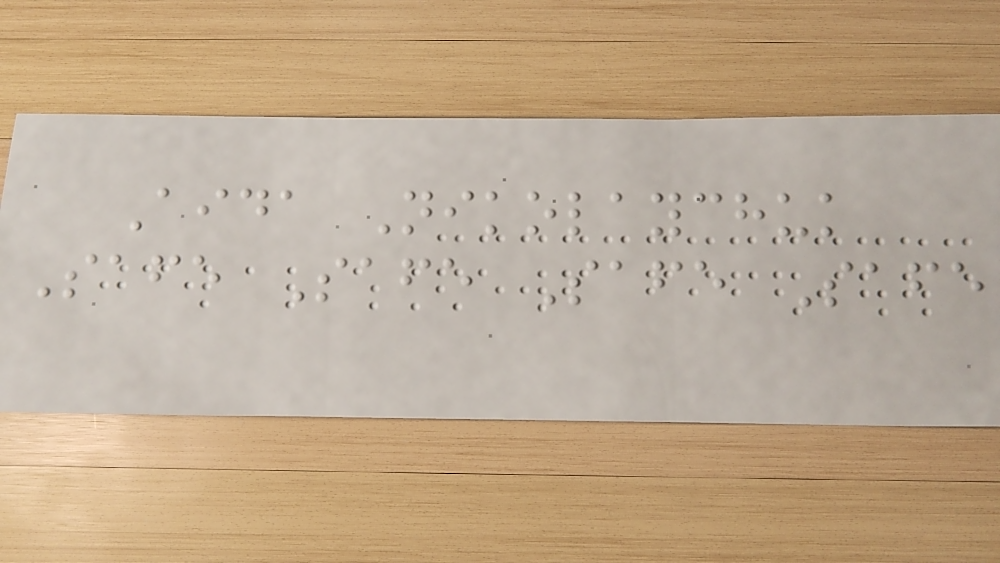Aida Nikolaychuk
Safe Safe Safe Safe
